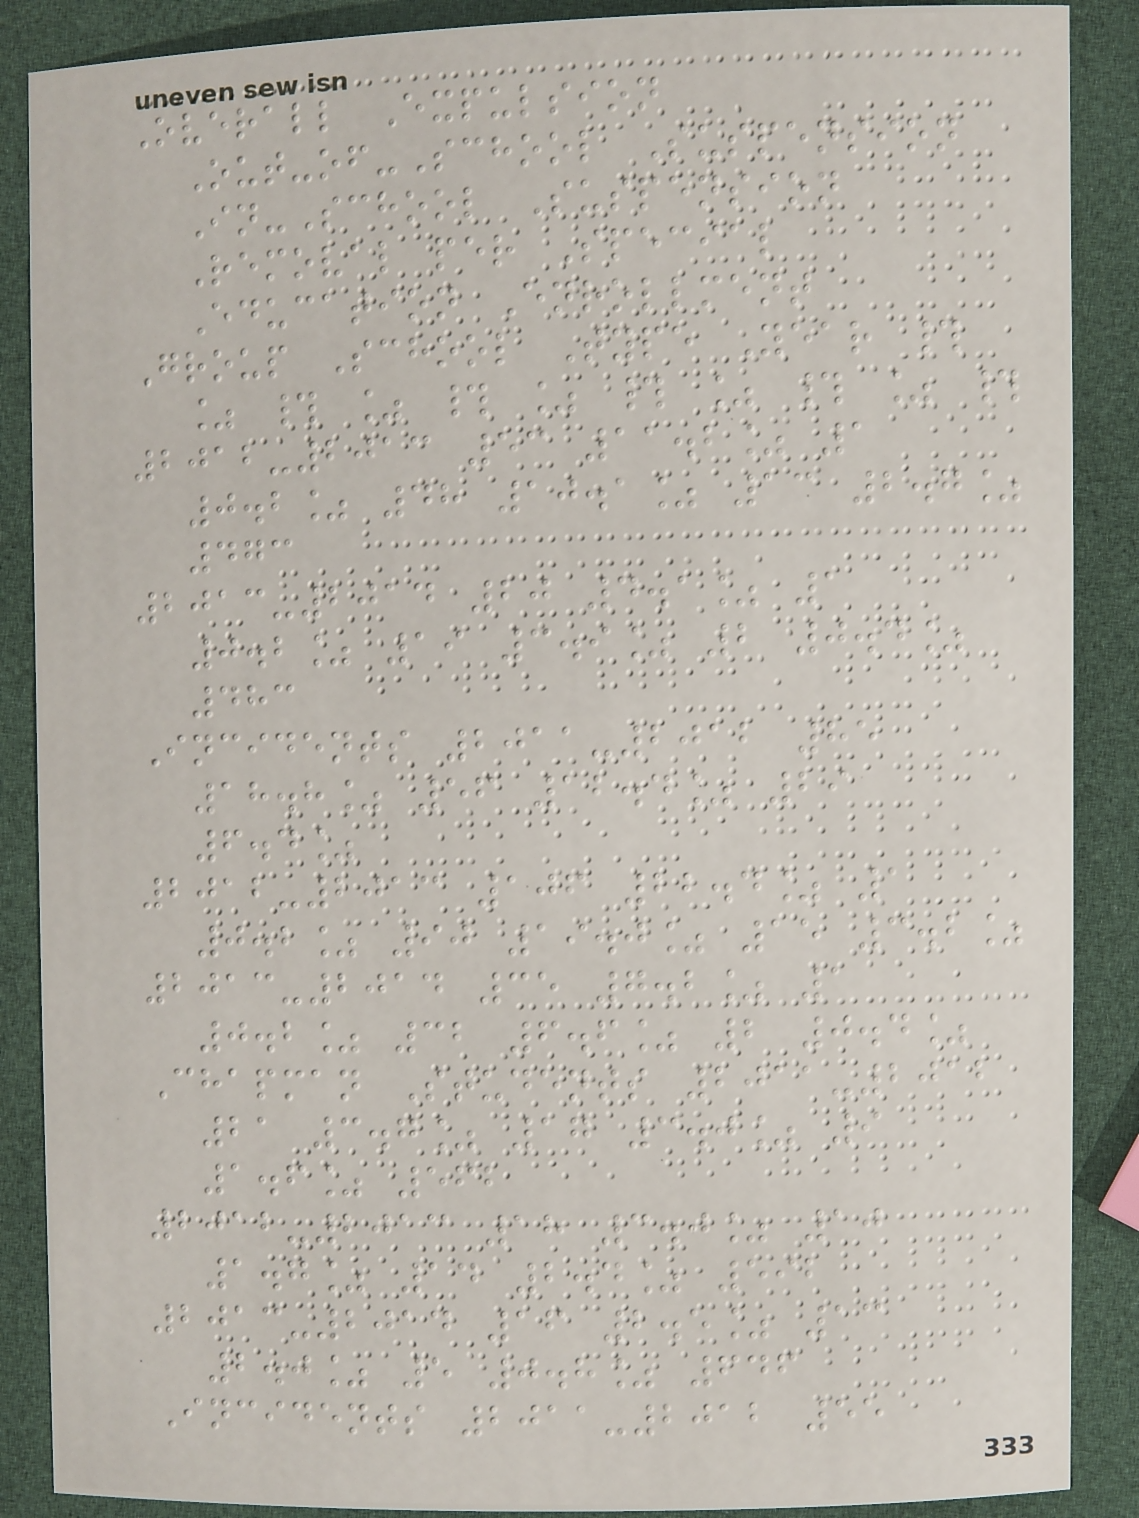Overall Expulsion
Out-of-School Suspension
In-School Suspension
Removal per Special
Education Enrollment
Group School Type Year #
% # % # % # % # % #
2012-2013 53 11.2% 1
0.2% 48 10.1% 13 2.7%
473
2013-2014 20 4.1% 1
0.2% 19 3.9% 2 0.4%
483
Incidents 2011-2012 85
18.8% 56 12.4% 29
6.4%
2012-2013 106 22.4% 1
0.2% 90 19.0% 15 3.2%
2013-2014 35 7.2% 1
0.2% 32 6.6% 2 0.4%
Chapman Students 2011-2012
21 3.7% 17 3.0% 9
1.6% 562
2012-2013 18 3.0% 10
1.7% 14 2.4% 592
2013-2014 16 2.5% 13
2.0% 5 0.8% 646
Incidents 2011-2012 55
